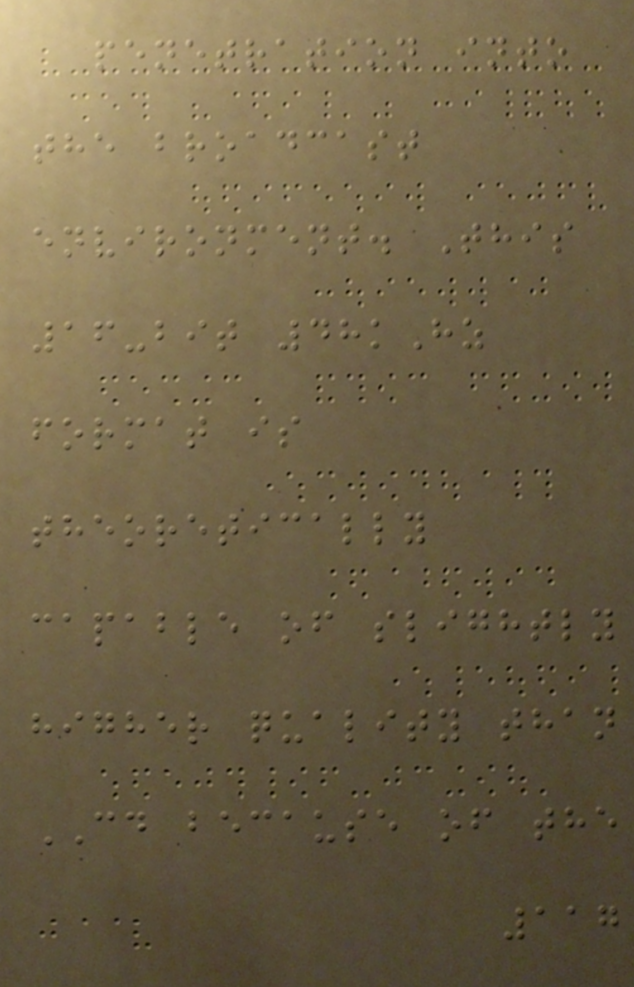penetration into
the broadcast
environment. This
16-bit 48kHz
format is
theoretically
capable of slightly
higher quality than
CD because of the
117
